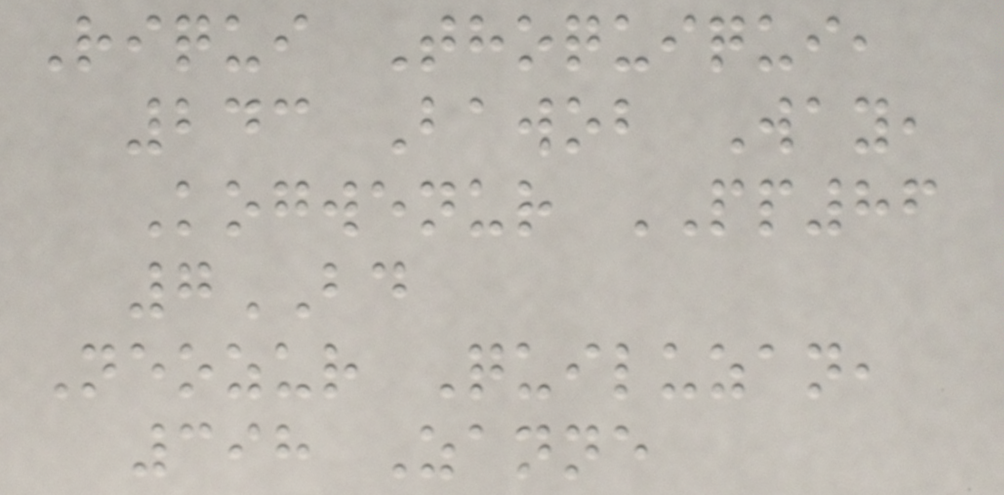Riqui Thoquiqui,
243 Bawob Way,
Kogwenur PP86
7BD
Neozur Quiluzan,
398 Zanne
